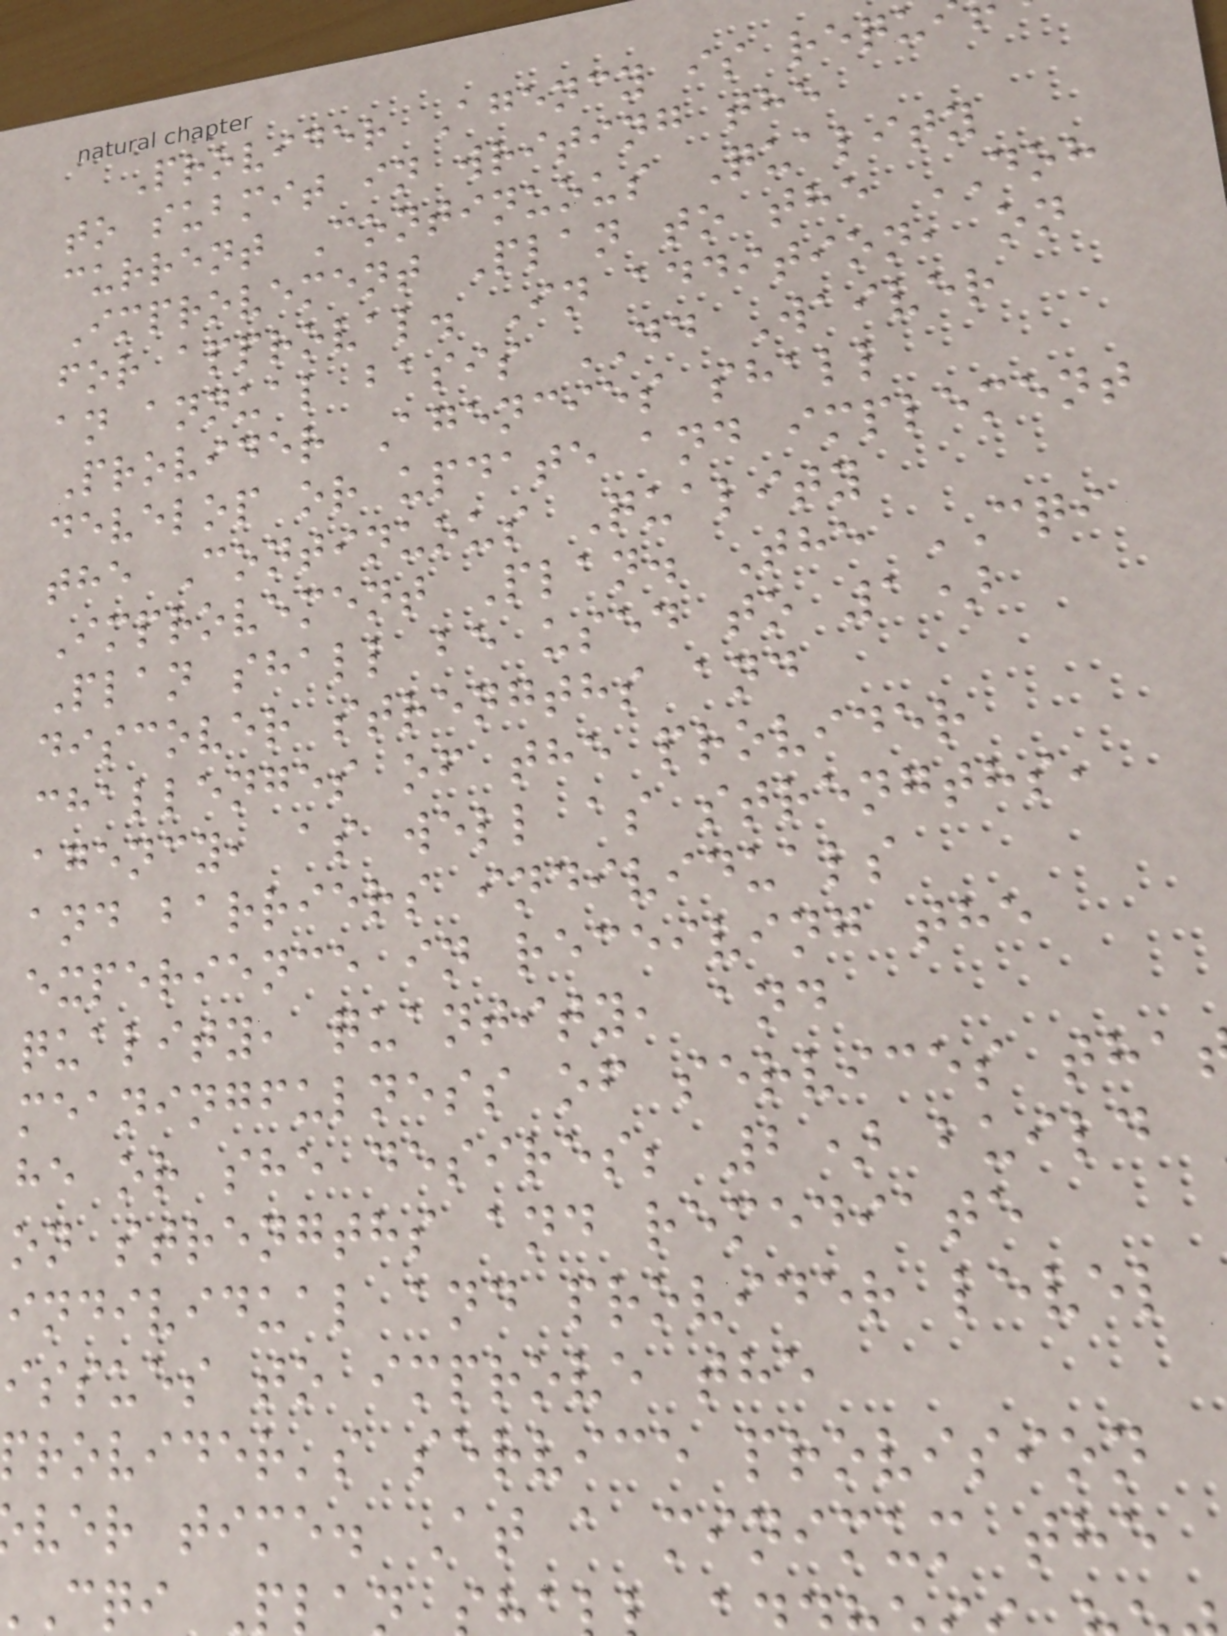Provider Agency is requ
to submit in writing the
current Continuous Quality
Improvement Plan to the DOH
for approval. In addition, on
an annual basis DD Waiver
Provider Agencies shall
develop or update and implement
the Continuous Quality
Improvement Plan. The CQI
Plan shall be used to 1)
discover strengths and
challenges of the provider
agency, as well as strengths,
and barriers individuals
experience in receiving the
quality, quantity, and
meaningfulness of services tha
he or she desires; 2) build
on strengths and remediate
individual and provider level
issues to improve the
rovider's service provision
ver time. At a minimum the
